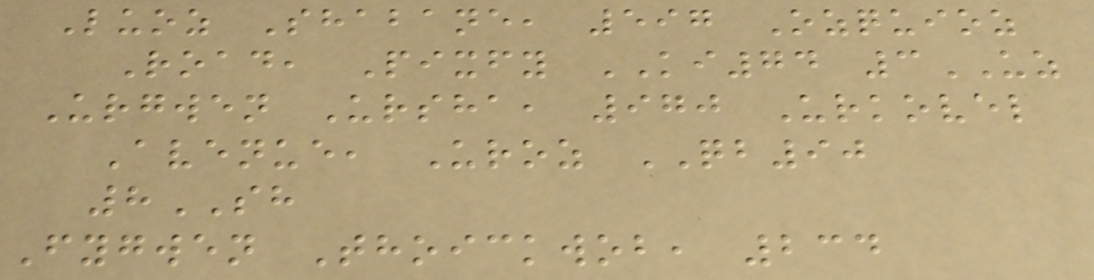Luoz Shabane, 597 Ozquioz
Road, Pixfy KI74 3UZ
Urgwen Ursha, 970 Urkovel
Avenue, Uroz QB90
8SH
Fygwen Thoickwob, 234
